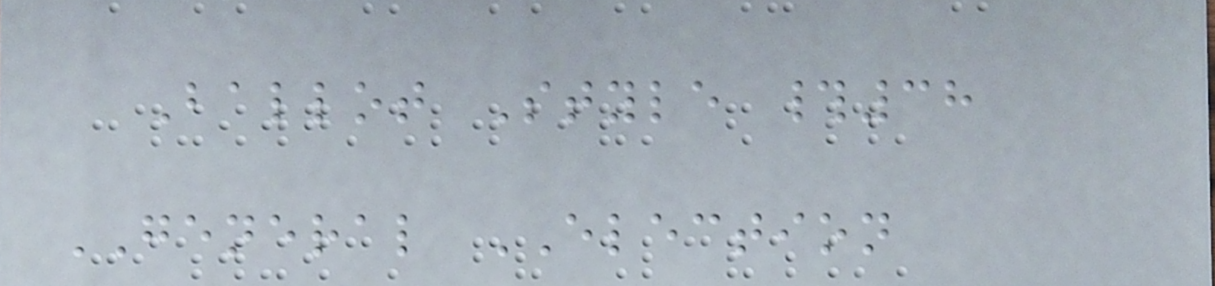Ballot Style #38
GENERAL ELECTION
